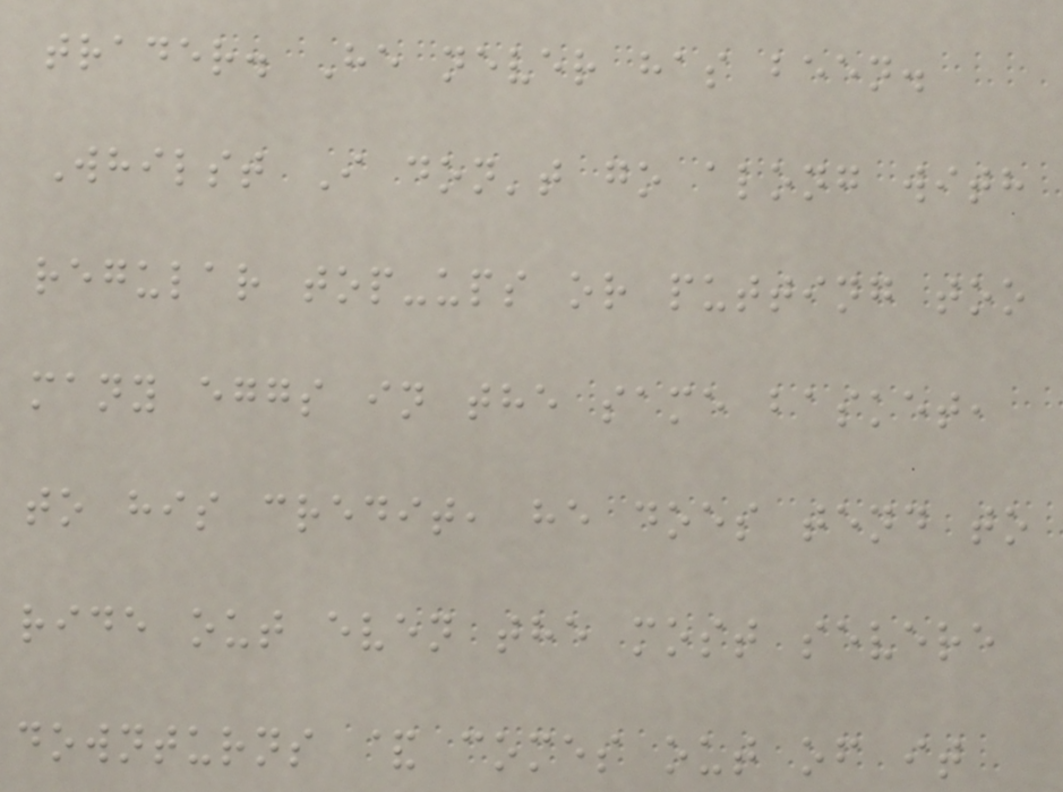trader. He never has been.
Whilst I don't go along with
regular top-ups or putting too
many eggs in the same basket,
to his credit, he does tend to
ride out even the most severe
downturns & comes out of it
